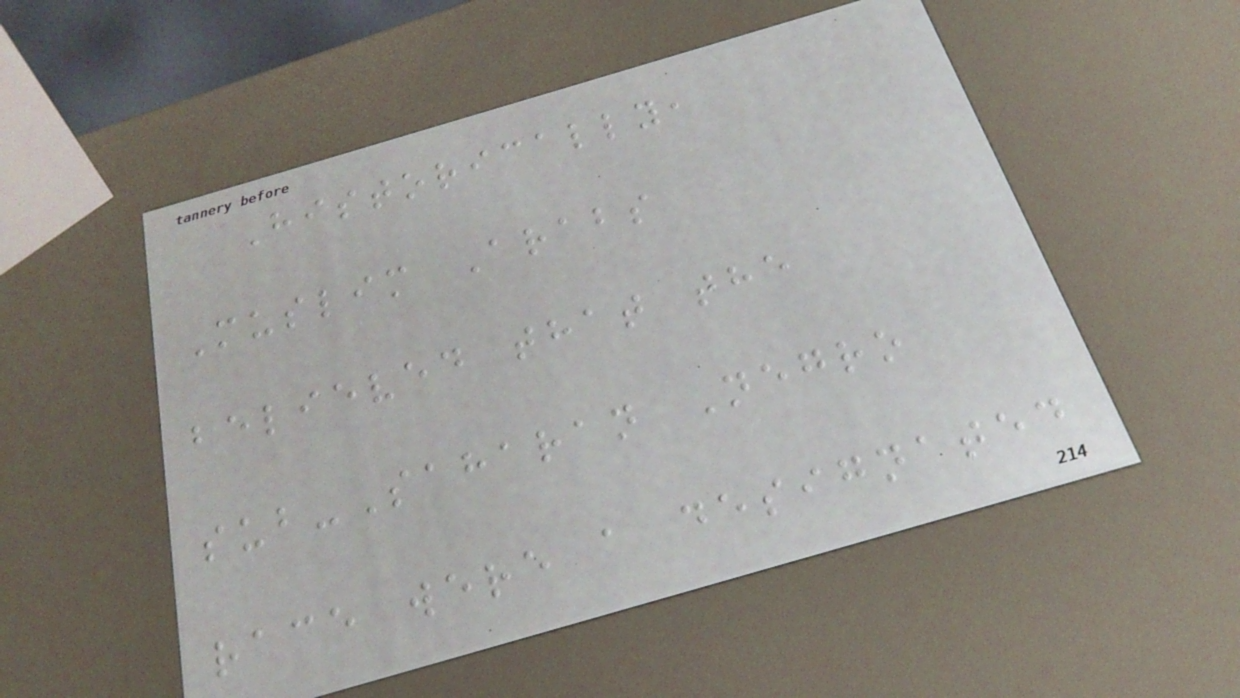Historically,
Muslim Arabs
believed that the
sub-Saharan Negro
race were a designated
